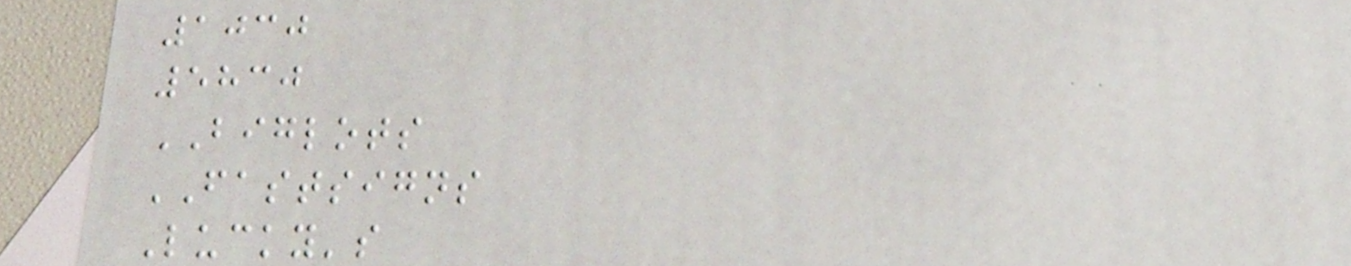1030
5830
BIGLOTS
FASTSIGNS
Lucky's
